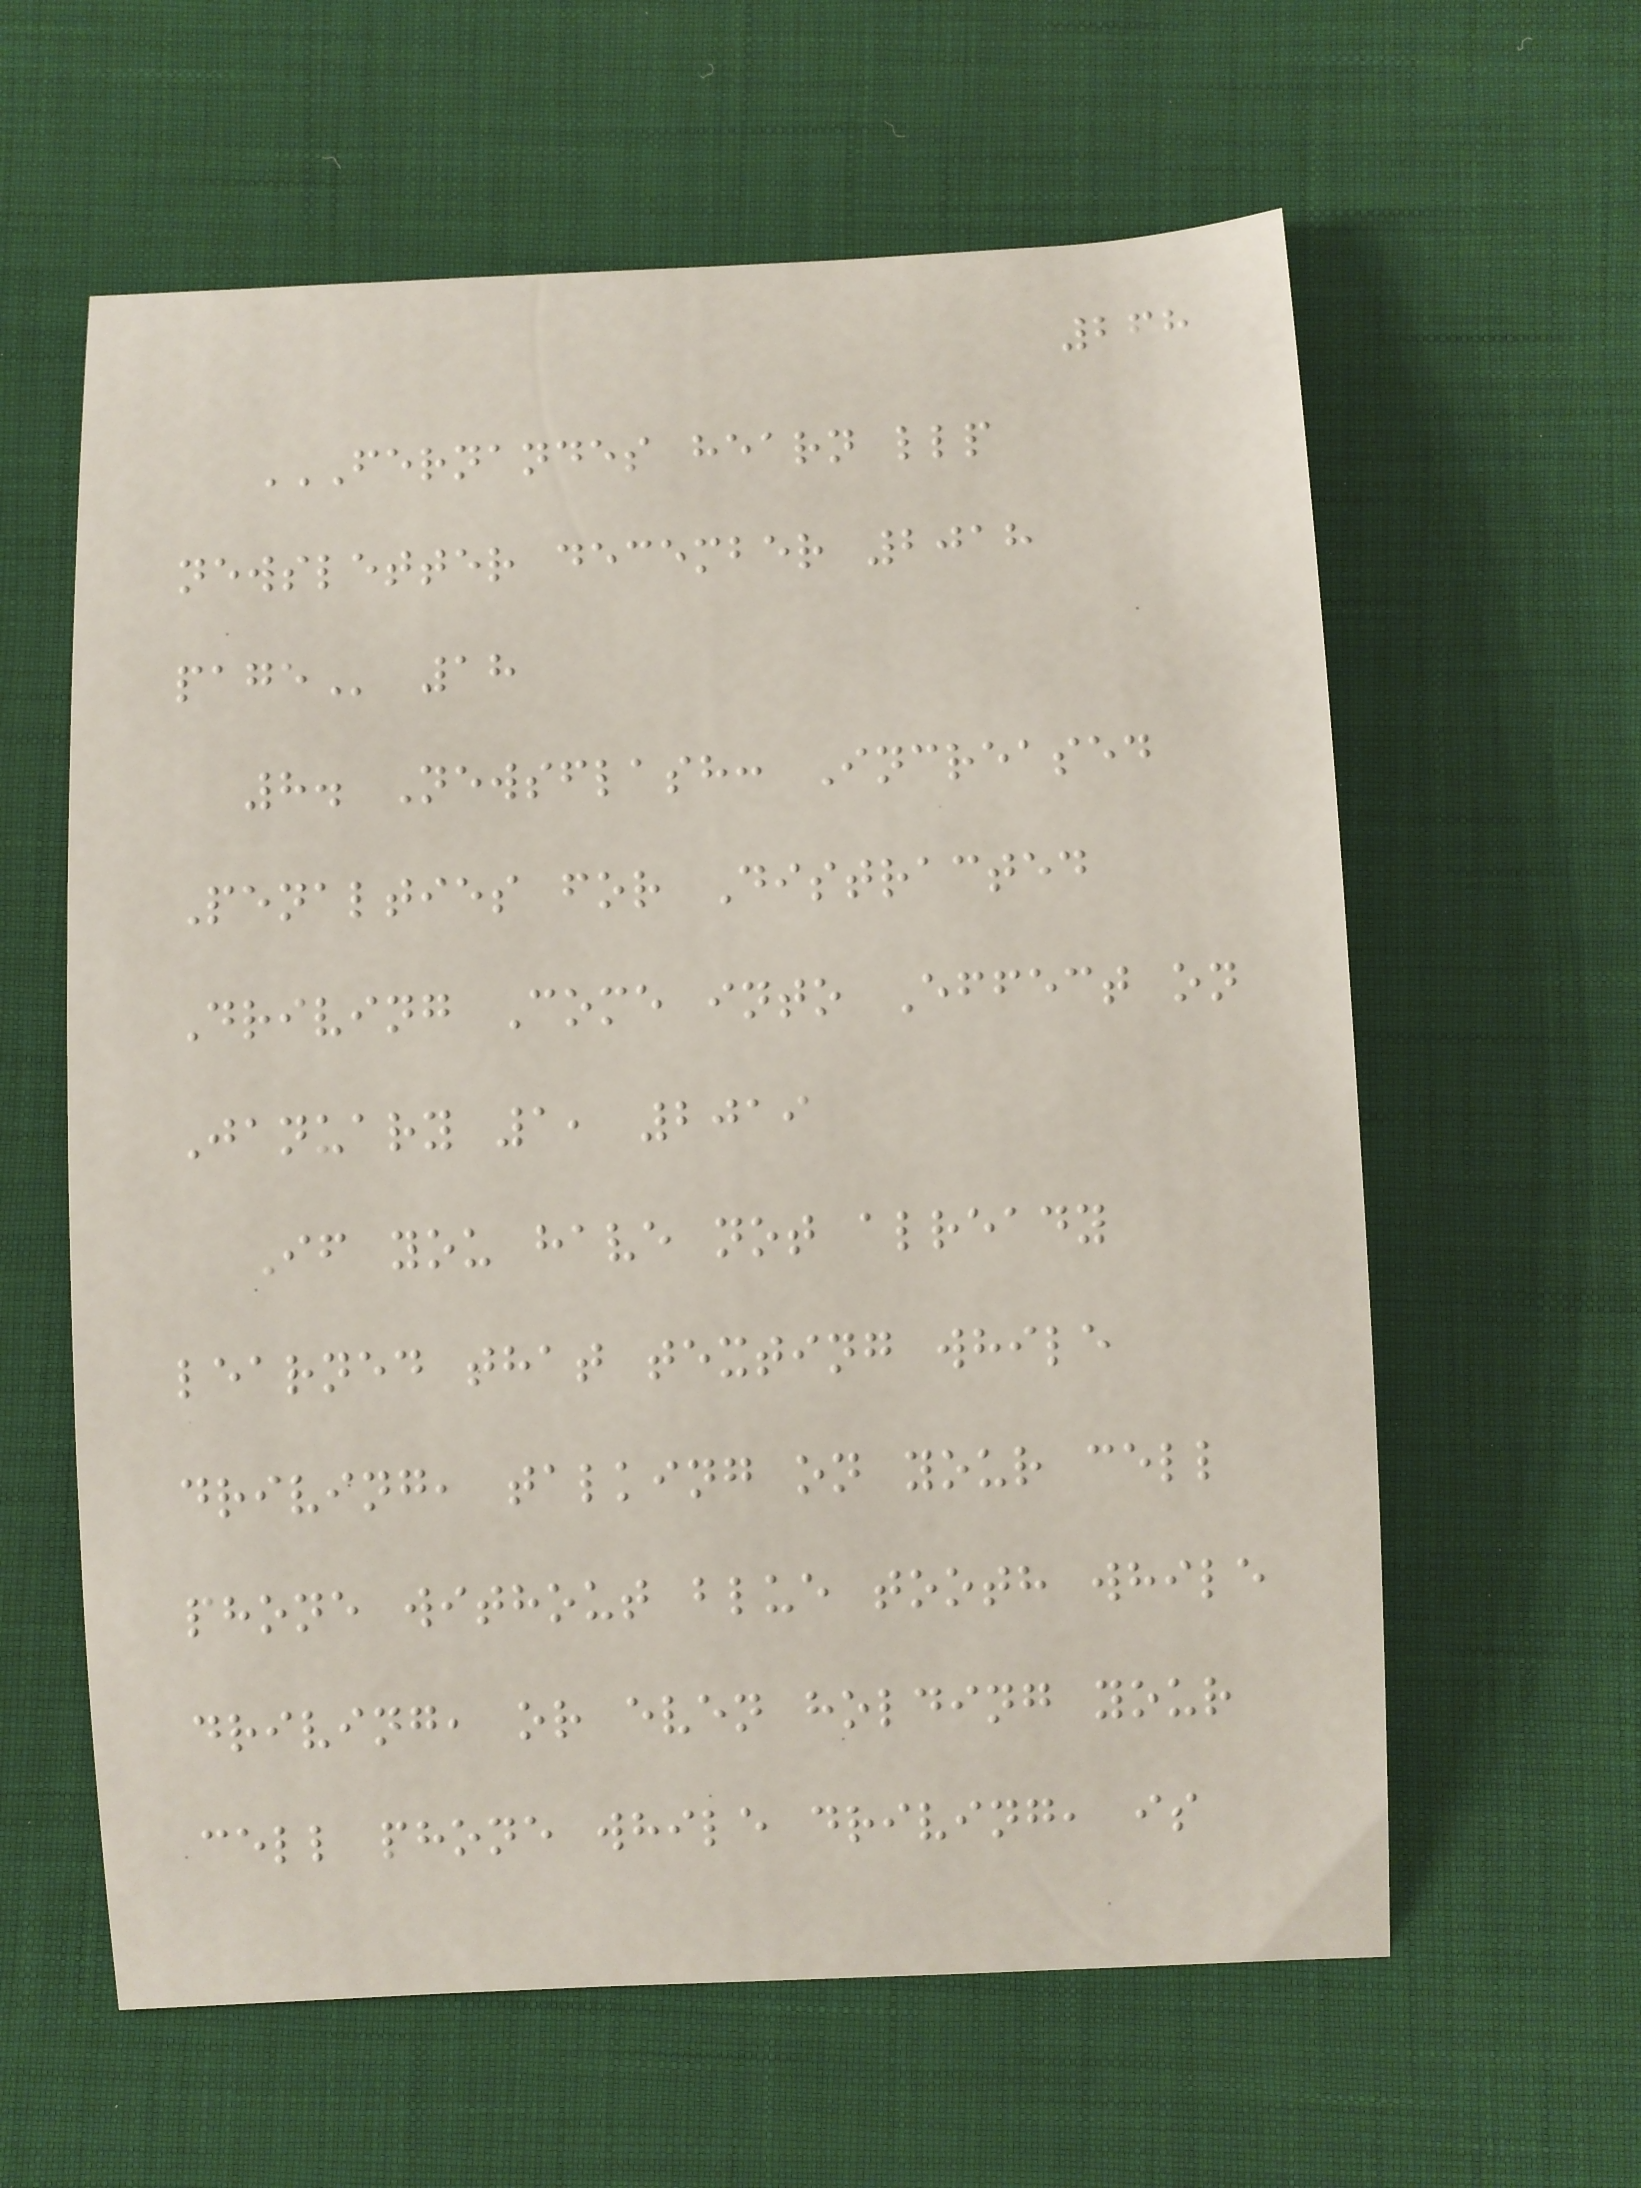268
FERNANDES HEARN LLP
NEWSLETTER DECEMBER 2018
PAGE 18
8. Newsflash: Increased
Penalties for Distracted
Driving Come into Effect on
January 1, 2019
If you have not already
learned that texting while
driving, talking on your cell
phone without blue tooth while
driving, or even holding your
cell phone while driving, is
